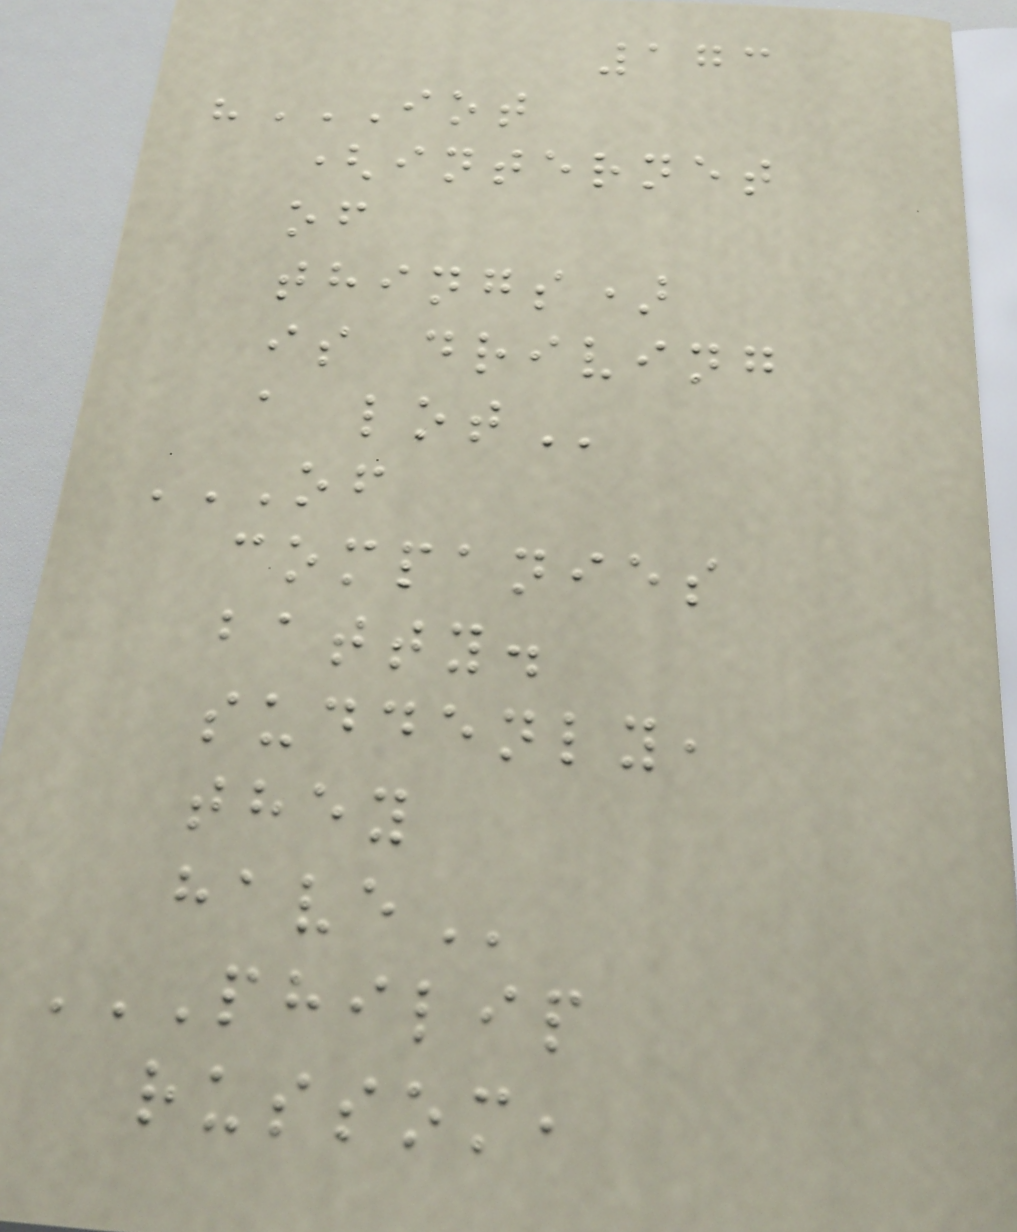173
"IOT
(INTERNET
OF
THINGS)
IS DRIVING
A LOT
OF
COMPANIES
BATTY.
SUDDENLY,
THEY
HAVE
PHILIP
RUSSOM,
